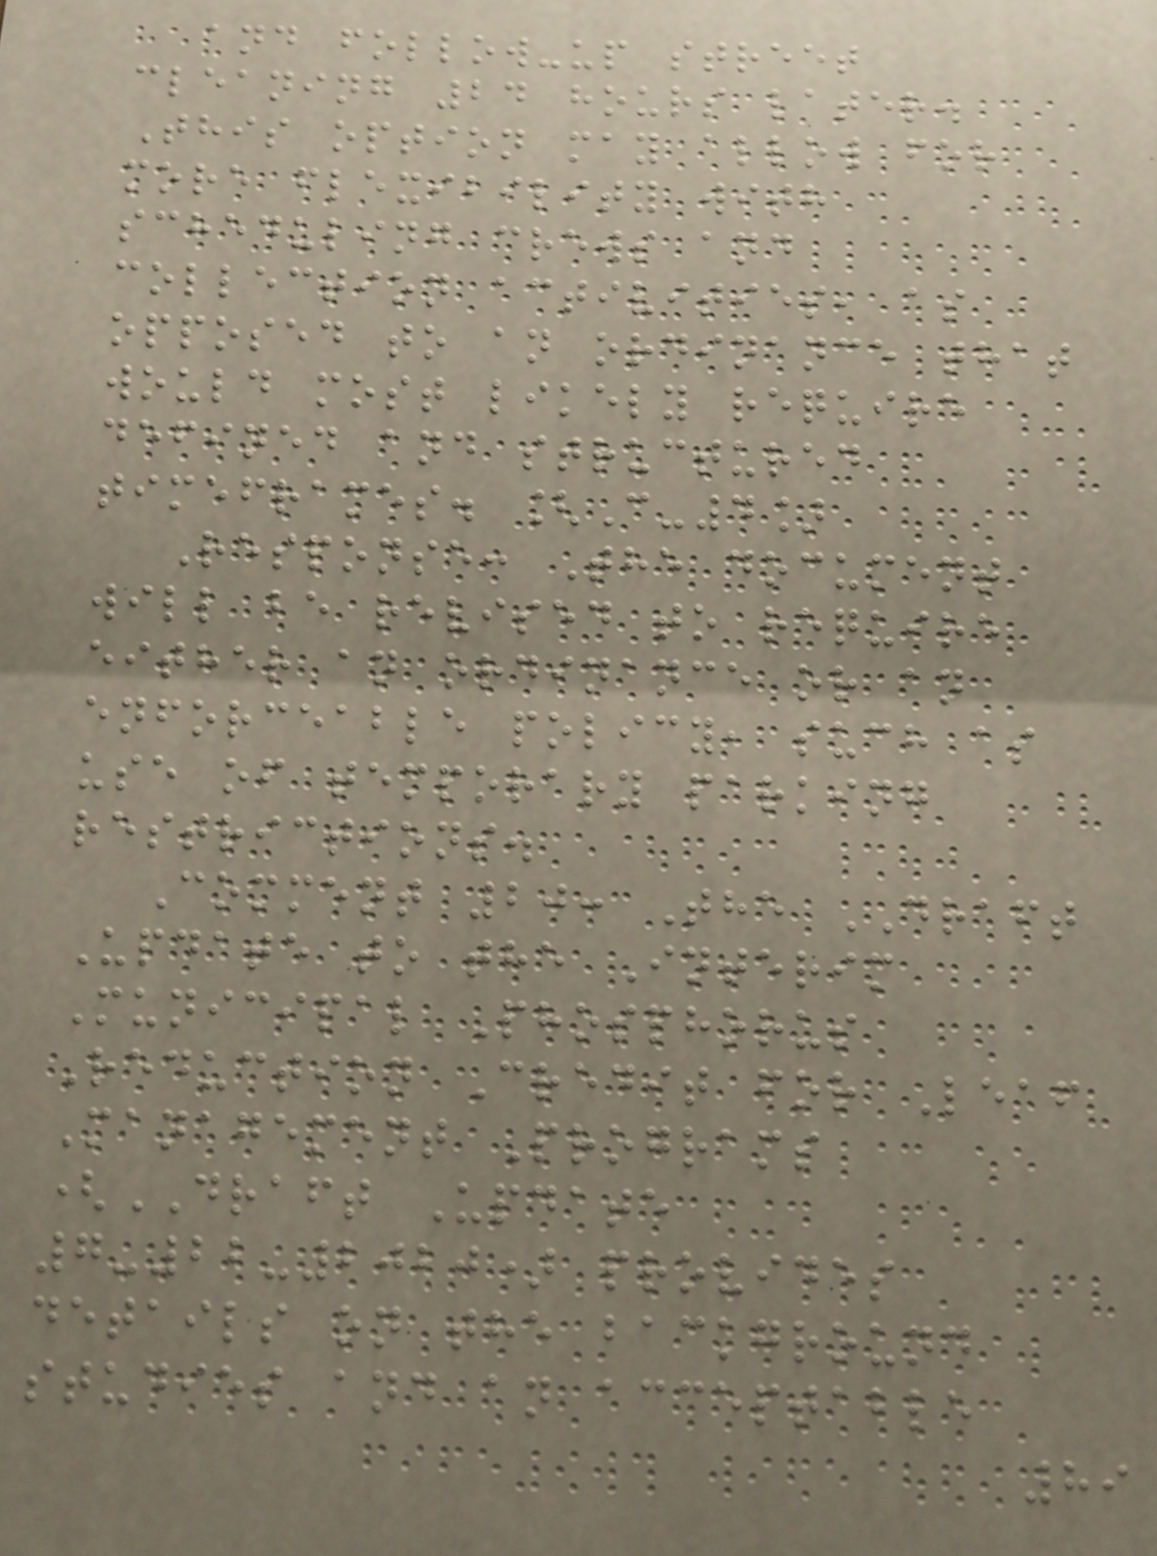and follow-up street
cleaning 24 hours later.
This option may allow for
more flexibility with
scheduling crews and
collection activities, as
opposed to an ordinance that
would most likely require
defined and structured
timeframes. [C-4]
Response: The document
will be revised to require
either an ordinance or an
enforceable policy, such as
use of temporary parking
restrictions.
Comment 20: The DRAFT
Update to the Interim
Municipal Phosphorus
Reduction Credit for Leaf
Management Programs
(DRAFT Update
7-22-2020) provides
details on the background
studies and an acceptable
89
